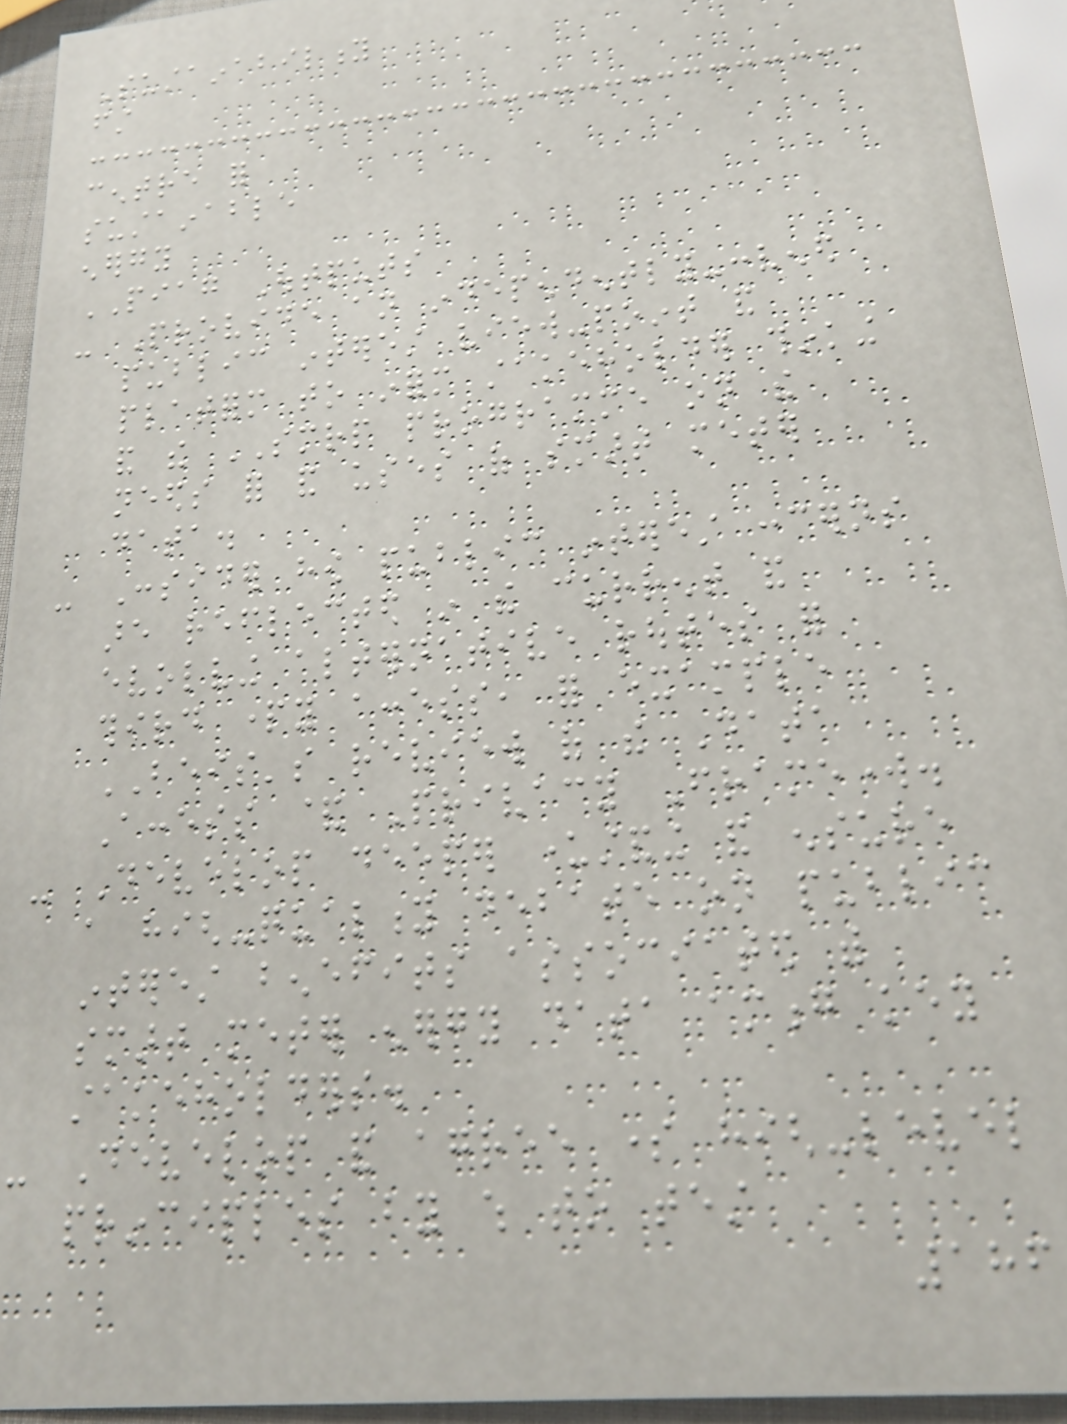Sustainability
first
centre for
sustainable
energy
PIAG Outputs
- Provide an independently-convened
public interest view-point and
platform to inform stakeholder thinking
and the SMRP programme on the
needs for and uses of smart meter
data.
- Consider how public interest concerns
are reflected in the current and
evolving alternative routes for
third party access, for example
BEIS's review of the Data
Access & Privacy Framework.
- Develop deeper understanding and ensure
a high-quality debate on public
interest benefits associated with
smart meter energy data among key
stakeholders.
- Develop and agree some high-level
principles by which to test
186
